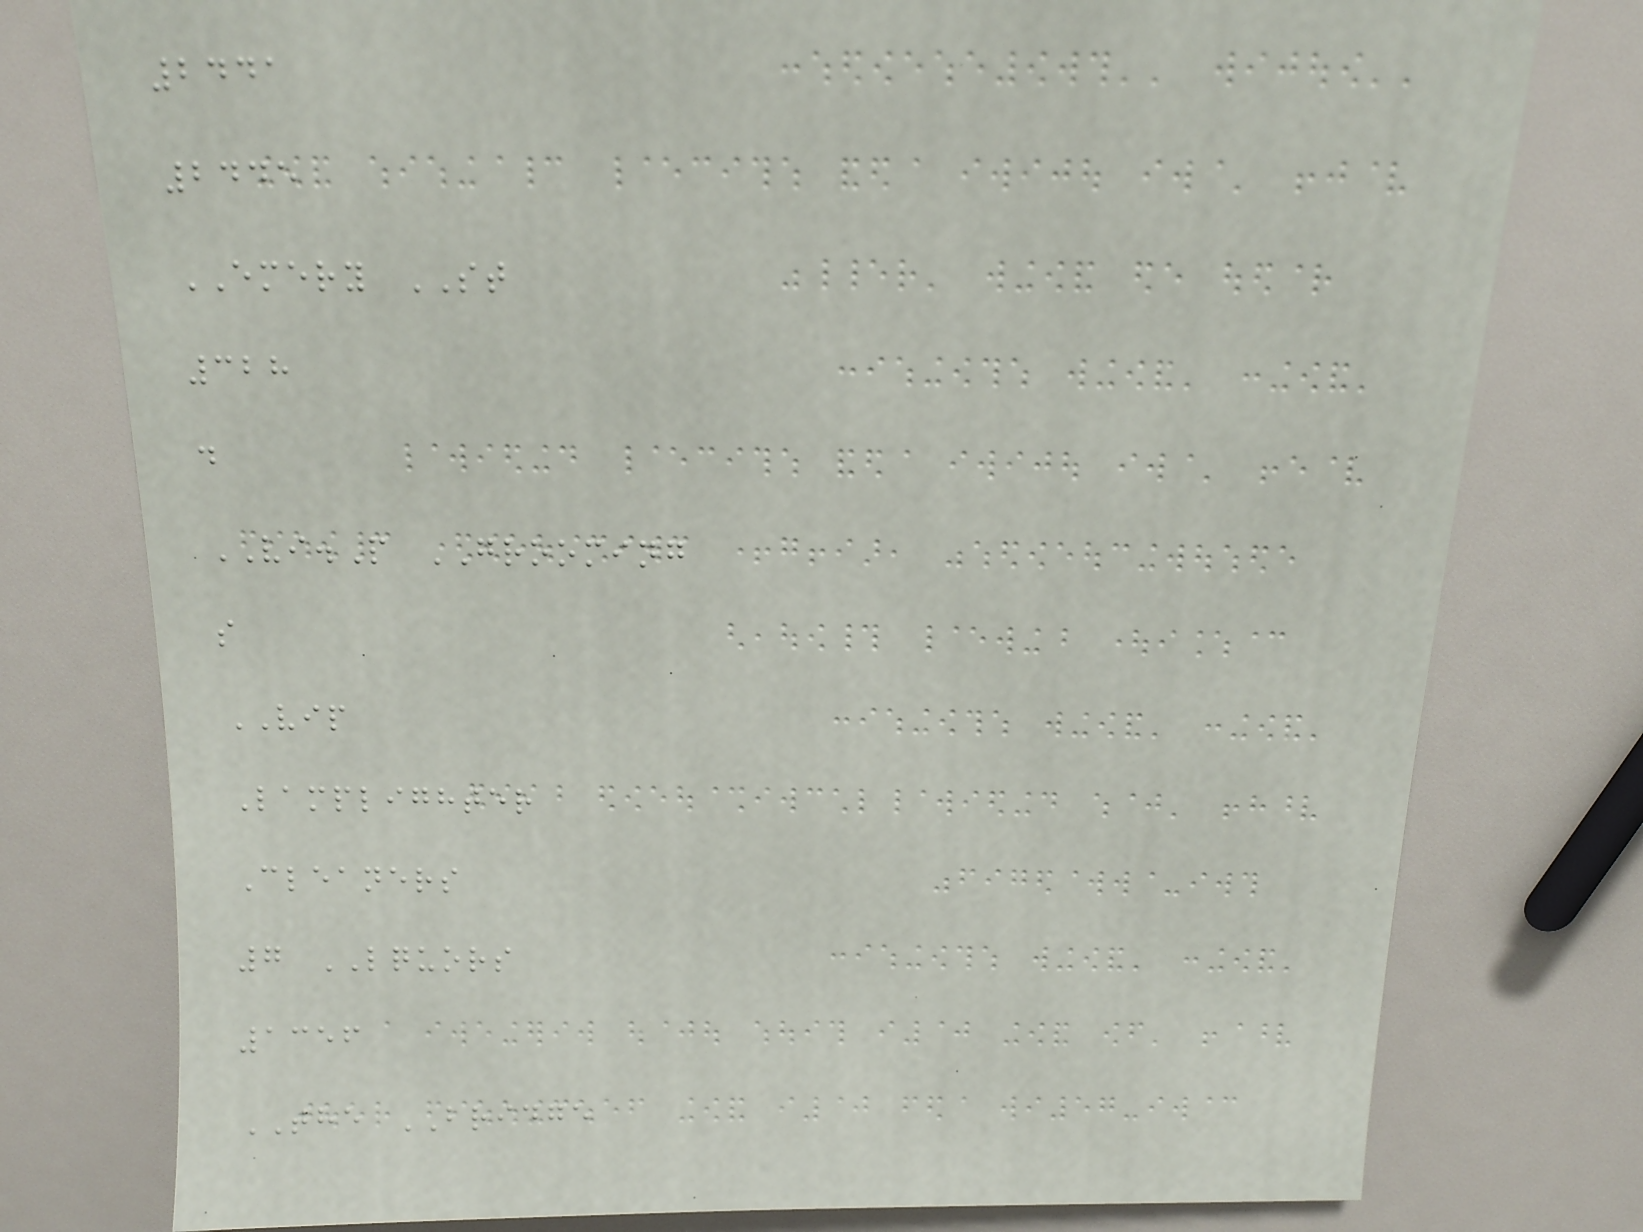2441
2445
EMERY ST
328
d
VI.P GROOMING
s
VIP
Lamplighter
Cleaners
7 LQUORS
1356
THE BRIDGE
